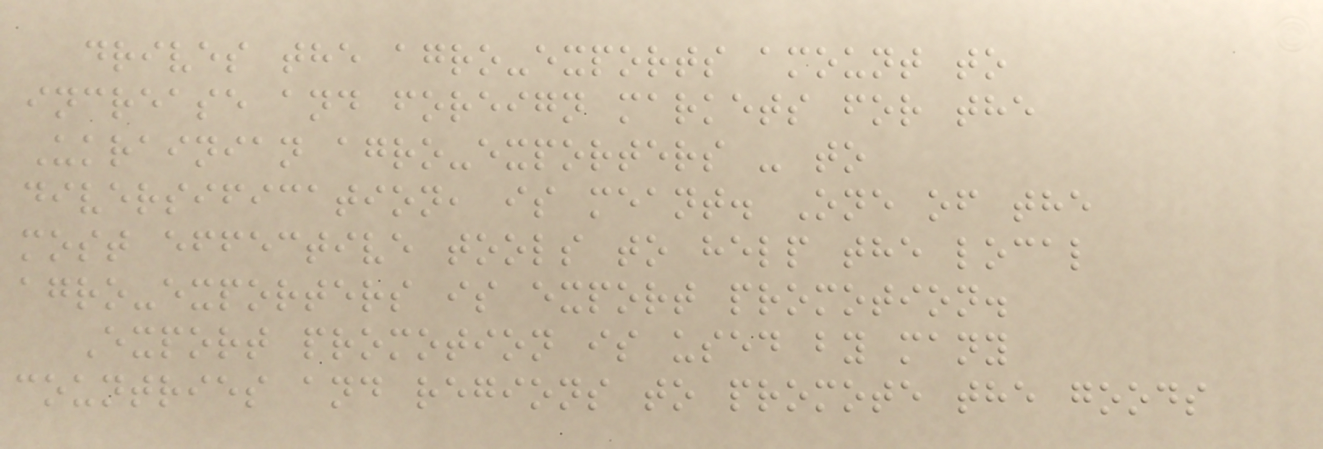drives the agro-exports amount to
increase and foreign markets for the
Ukrainian agro-exporters - to
diversification, is meant. One of the
most effective tools to help the local
agro-exporters is export promotion.
Export promotion is used by many
countries and regions to promote the goods
